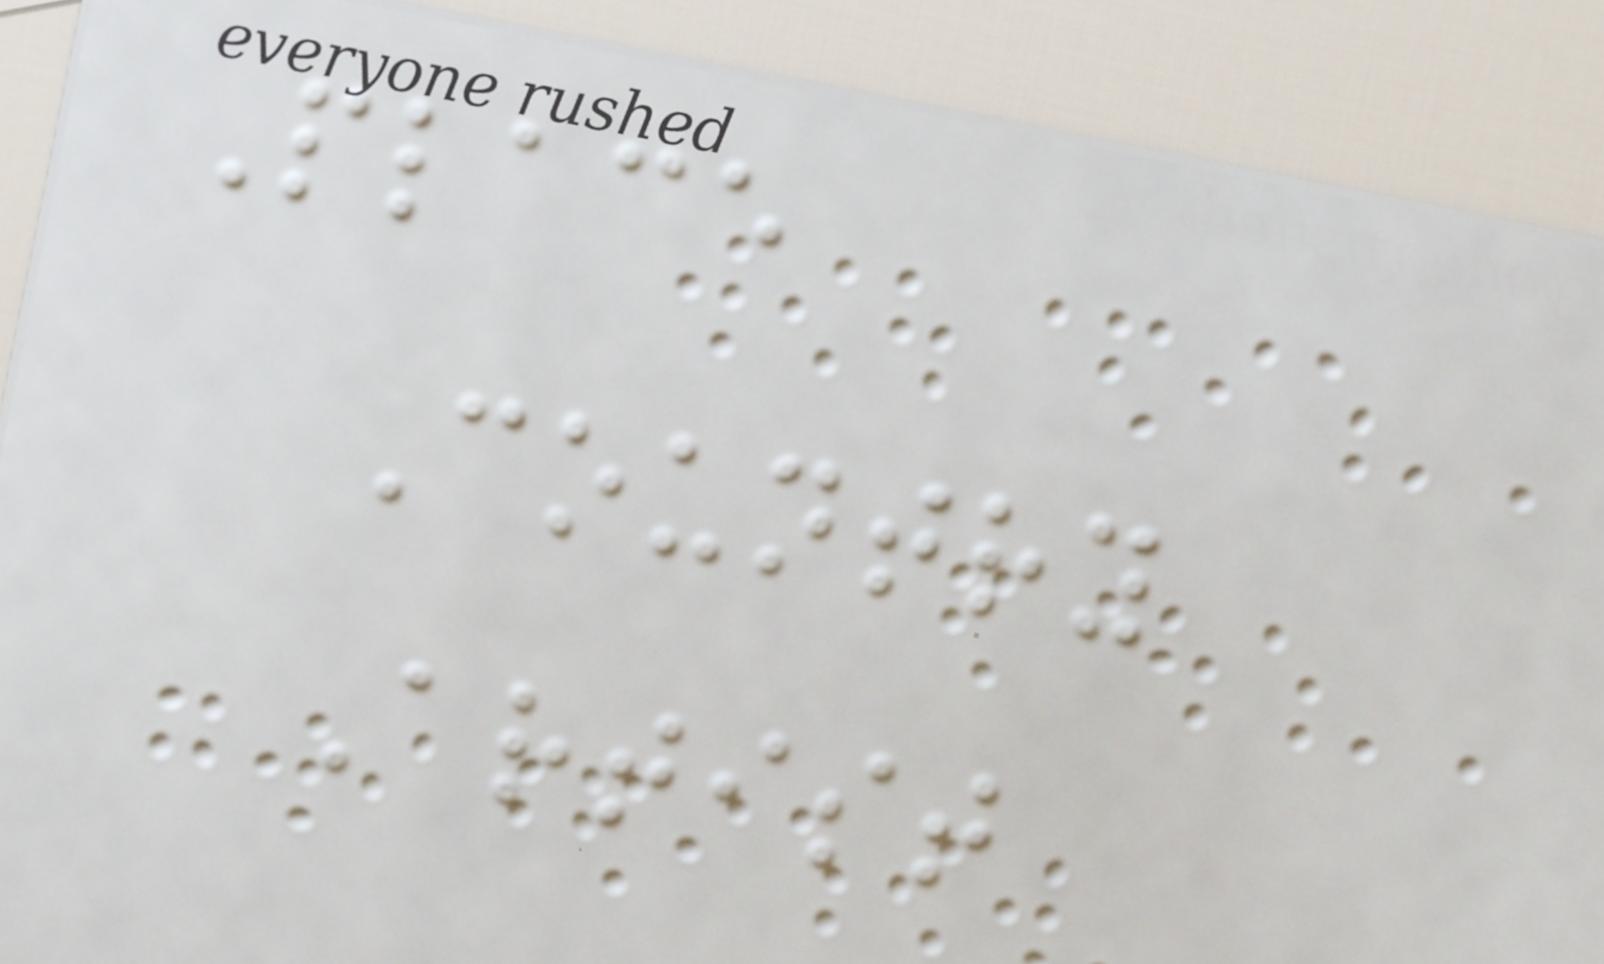Place
Country
Artist
